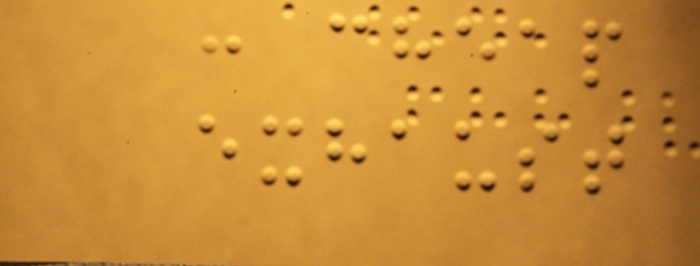: cheap
exhaust
